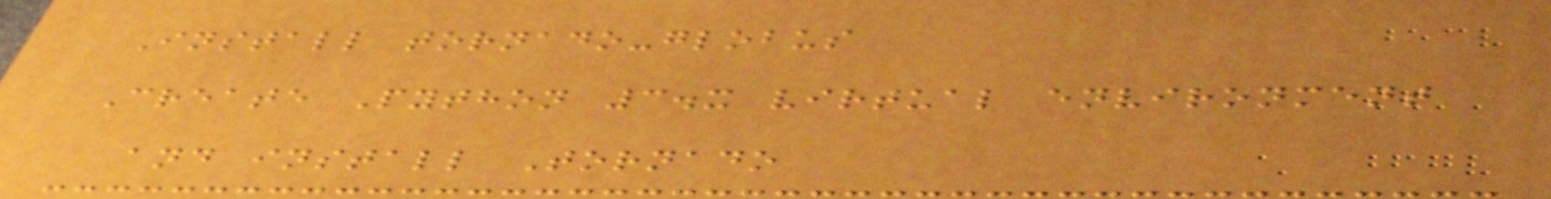Install tornado-globus
Create Python 3.x virtual environment
and install Tornado
